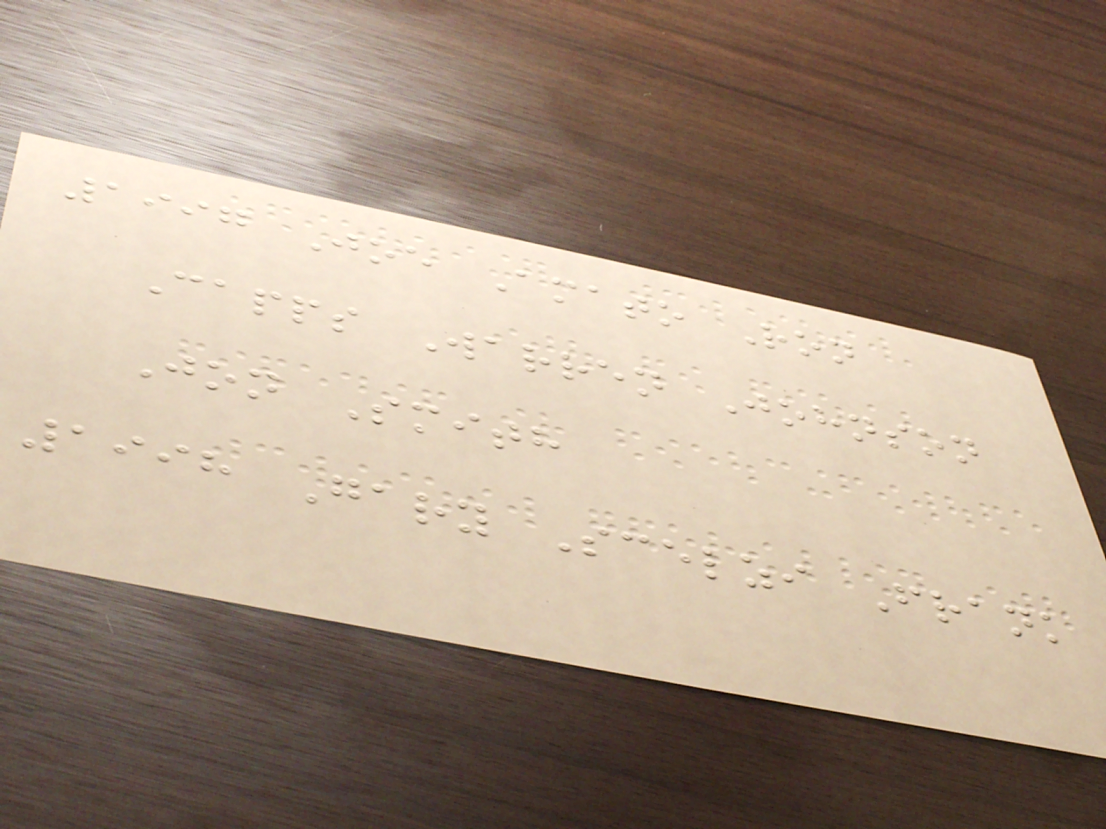1997 Joe Amato Ron
Capps Warren Johnson
Jon Smith
1998 Gary Scelzi Frank
